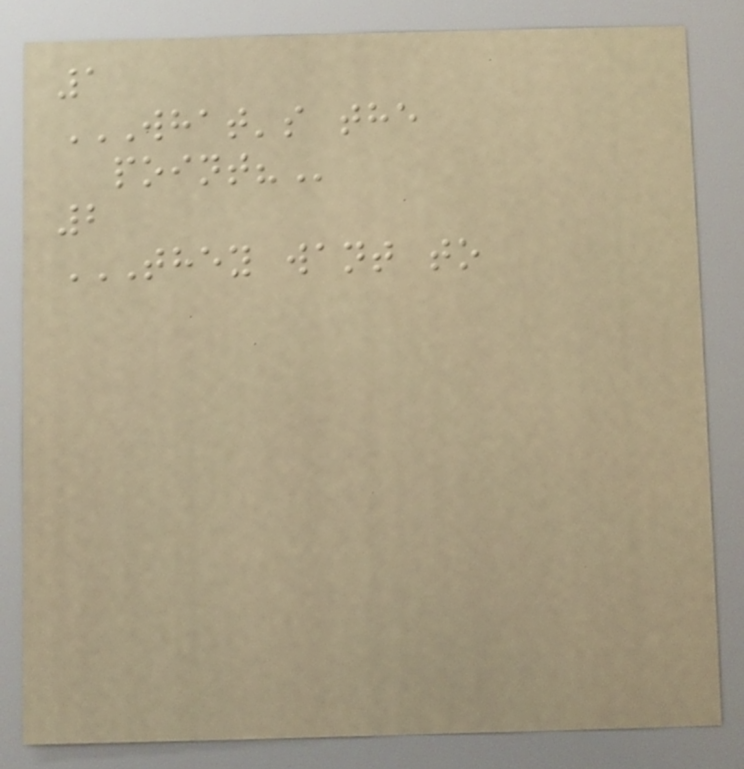1
WHAT'S THE
POINT?
2
THEY WANT TO
